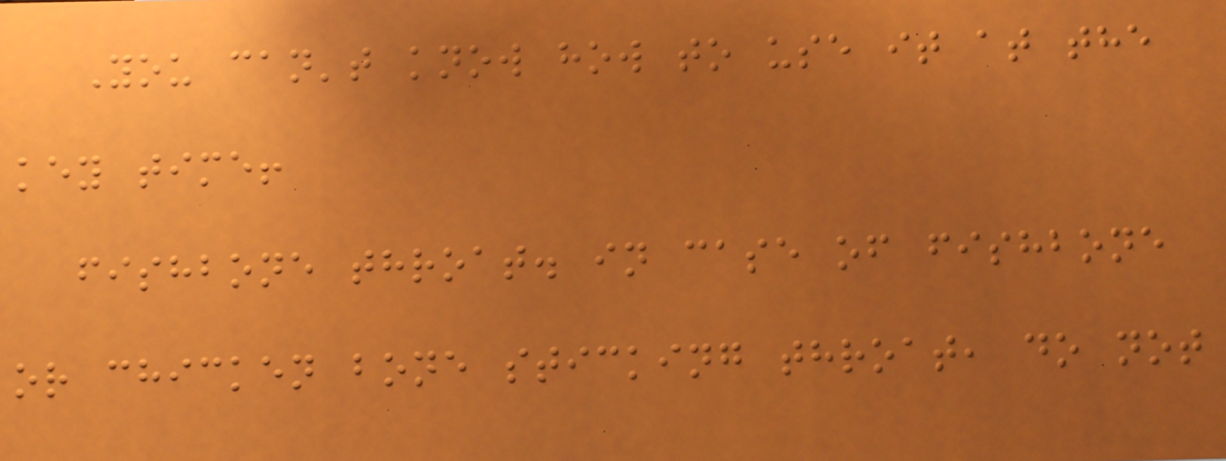You can't know how to use it at the
key time!
fishbone throat. in case of fishbone
or chicken bone sticking throat, do not
